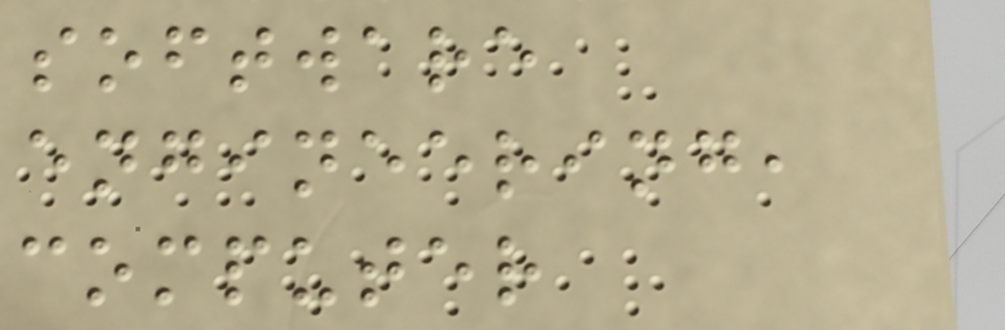software
engineering,
computer
